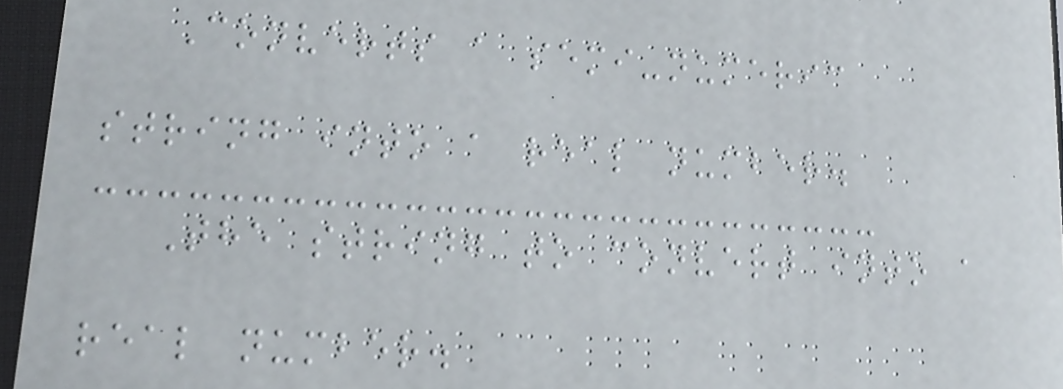Converts a semi-numeric
string into a real number.
The string to convert into a
real number.
